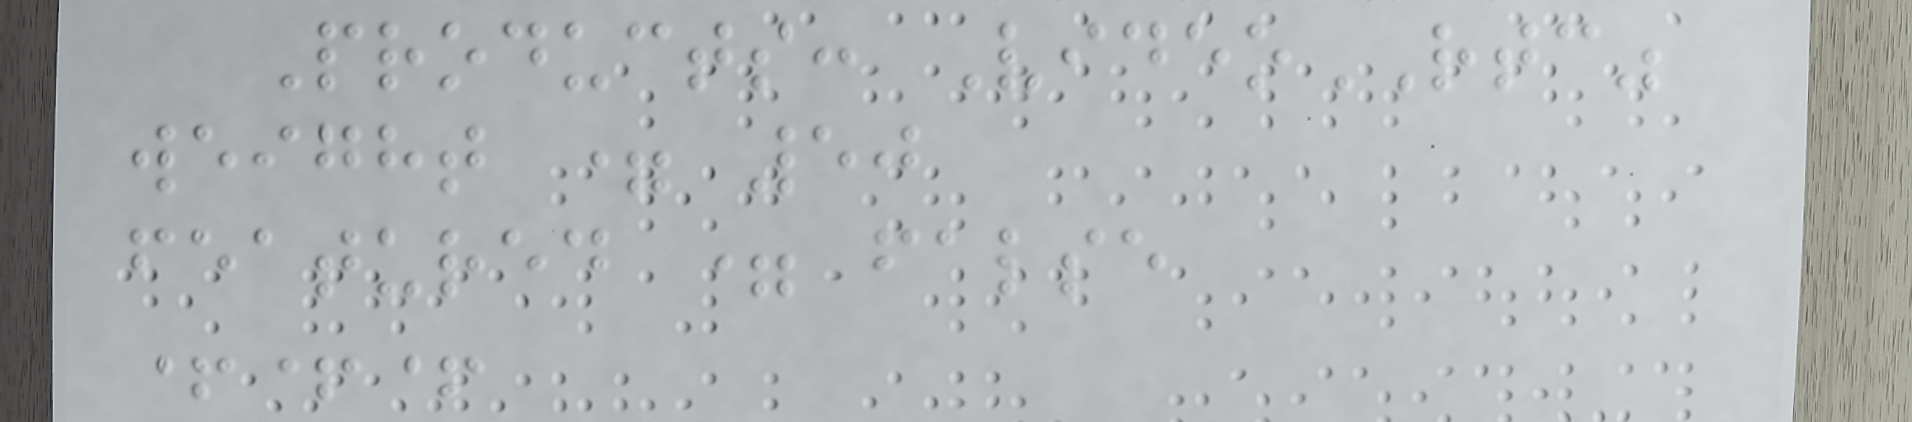Products: VideoRTC"
weight = 50
featured = false
+++
